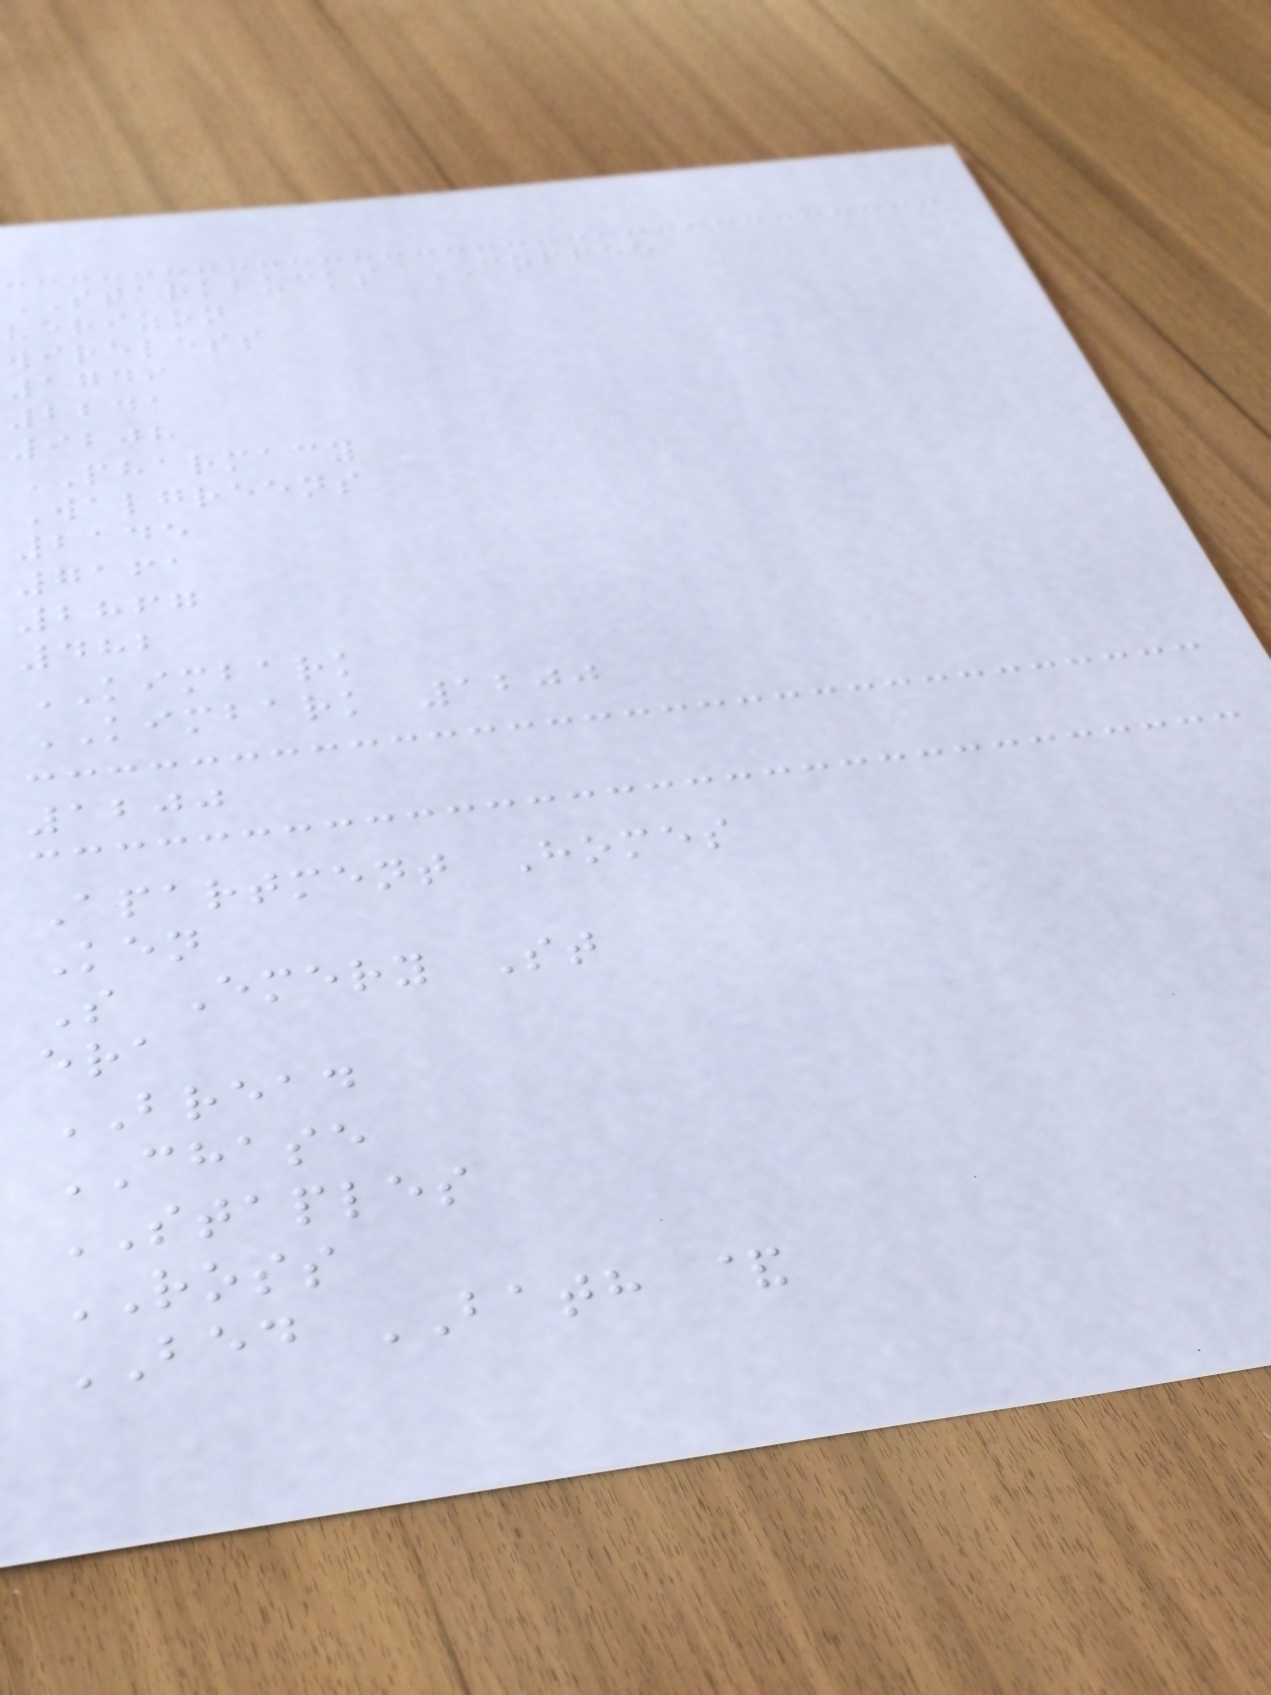STARKBUCKS COFFEE
verizon
wireless
1749
2241
9208
PHARMACY
Walgreens
2145
7161
2867
482
KIMBARK
KIMBARK 1200
1200
Apartment Homes
Ken
S Emery St
era
BREAD
CHASE
STAPLES
ROSS
BED BATH &
